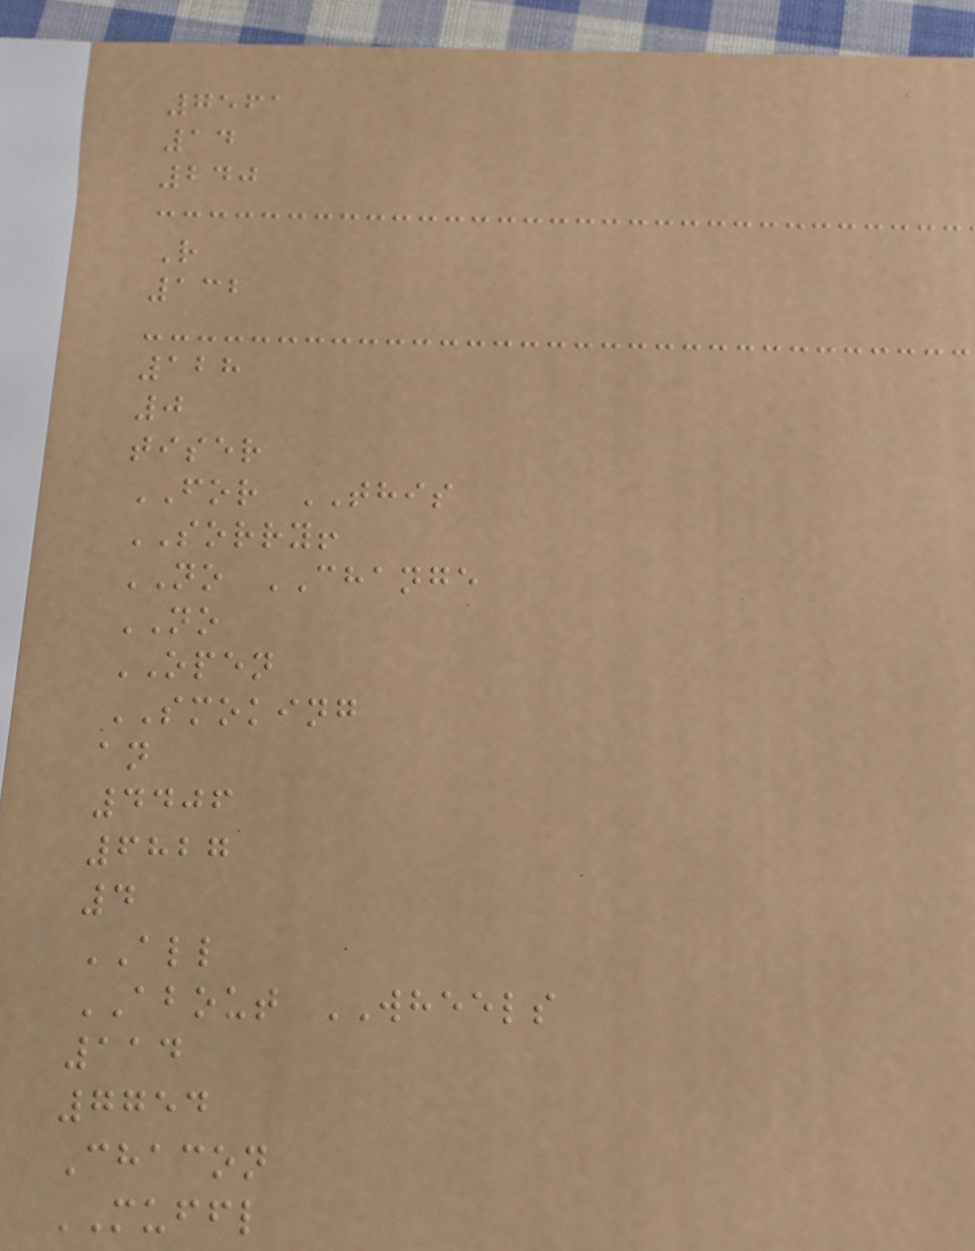7561
14
240
R
132
128
0
tiser
FOR THIS
SORRY!
NO CHANGE
NO
OPEN
SMOKING
an
4406
6827
4
ALL
ABOUT WHEELS
114
7754
Chacon
MUFFL
